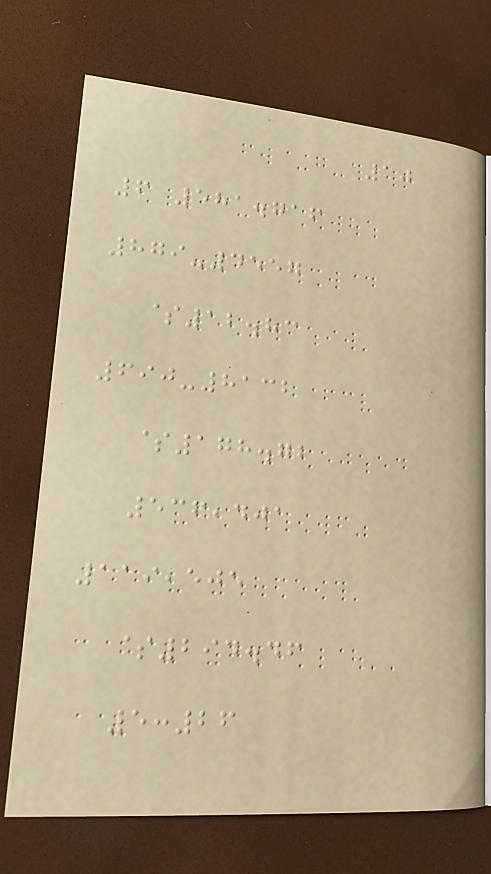10
6 581.716
879-4557
$12.83
690-8132
$178.72
536,401
119,505
$294.46
5:26
